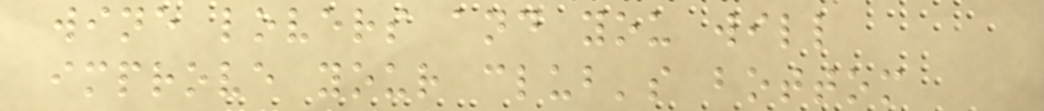wine lovers and you will
improve your club's bottom
